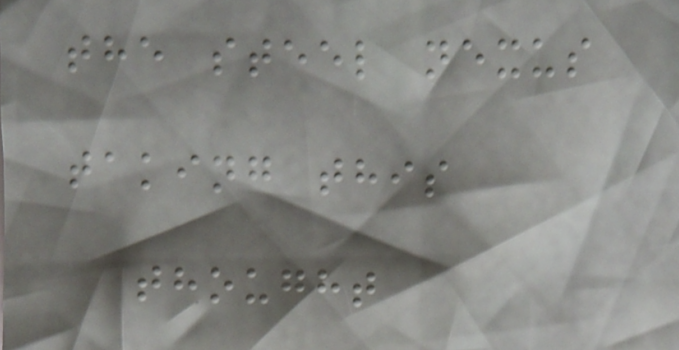the steel nexus
taking this
thought
